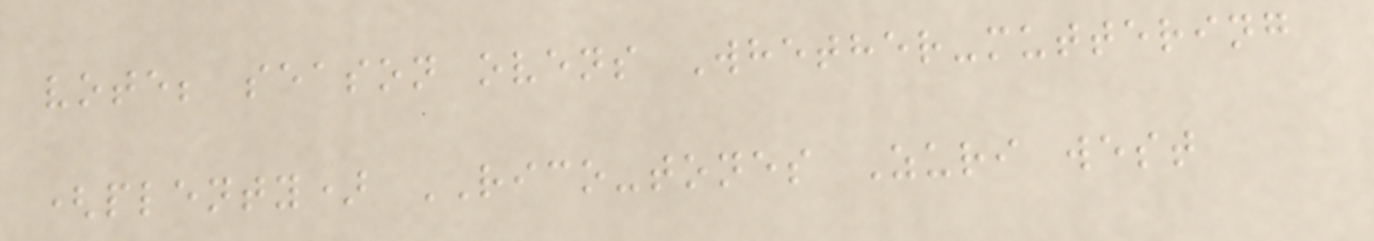vote; season ovens Whether-muttering
(plenty) RICO-tones Zuri west
